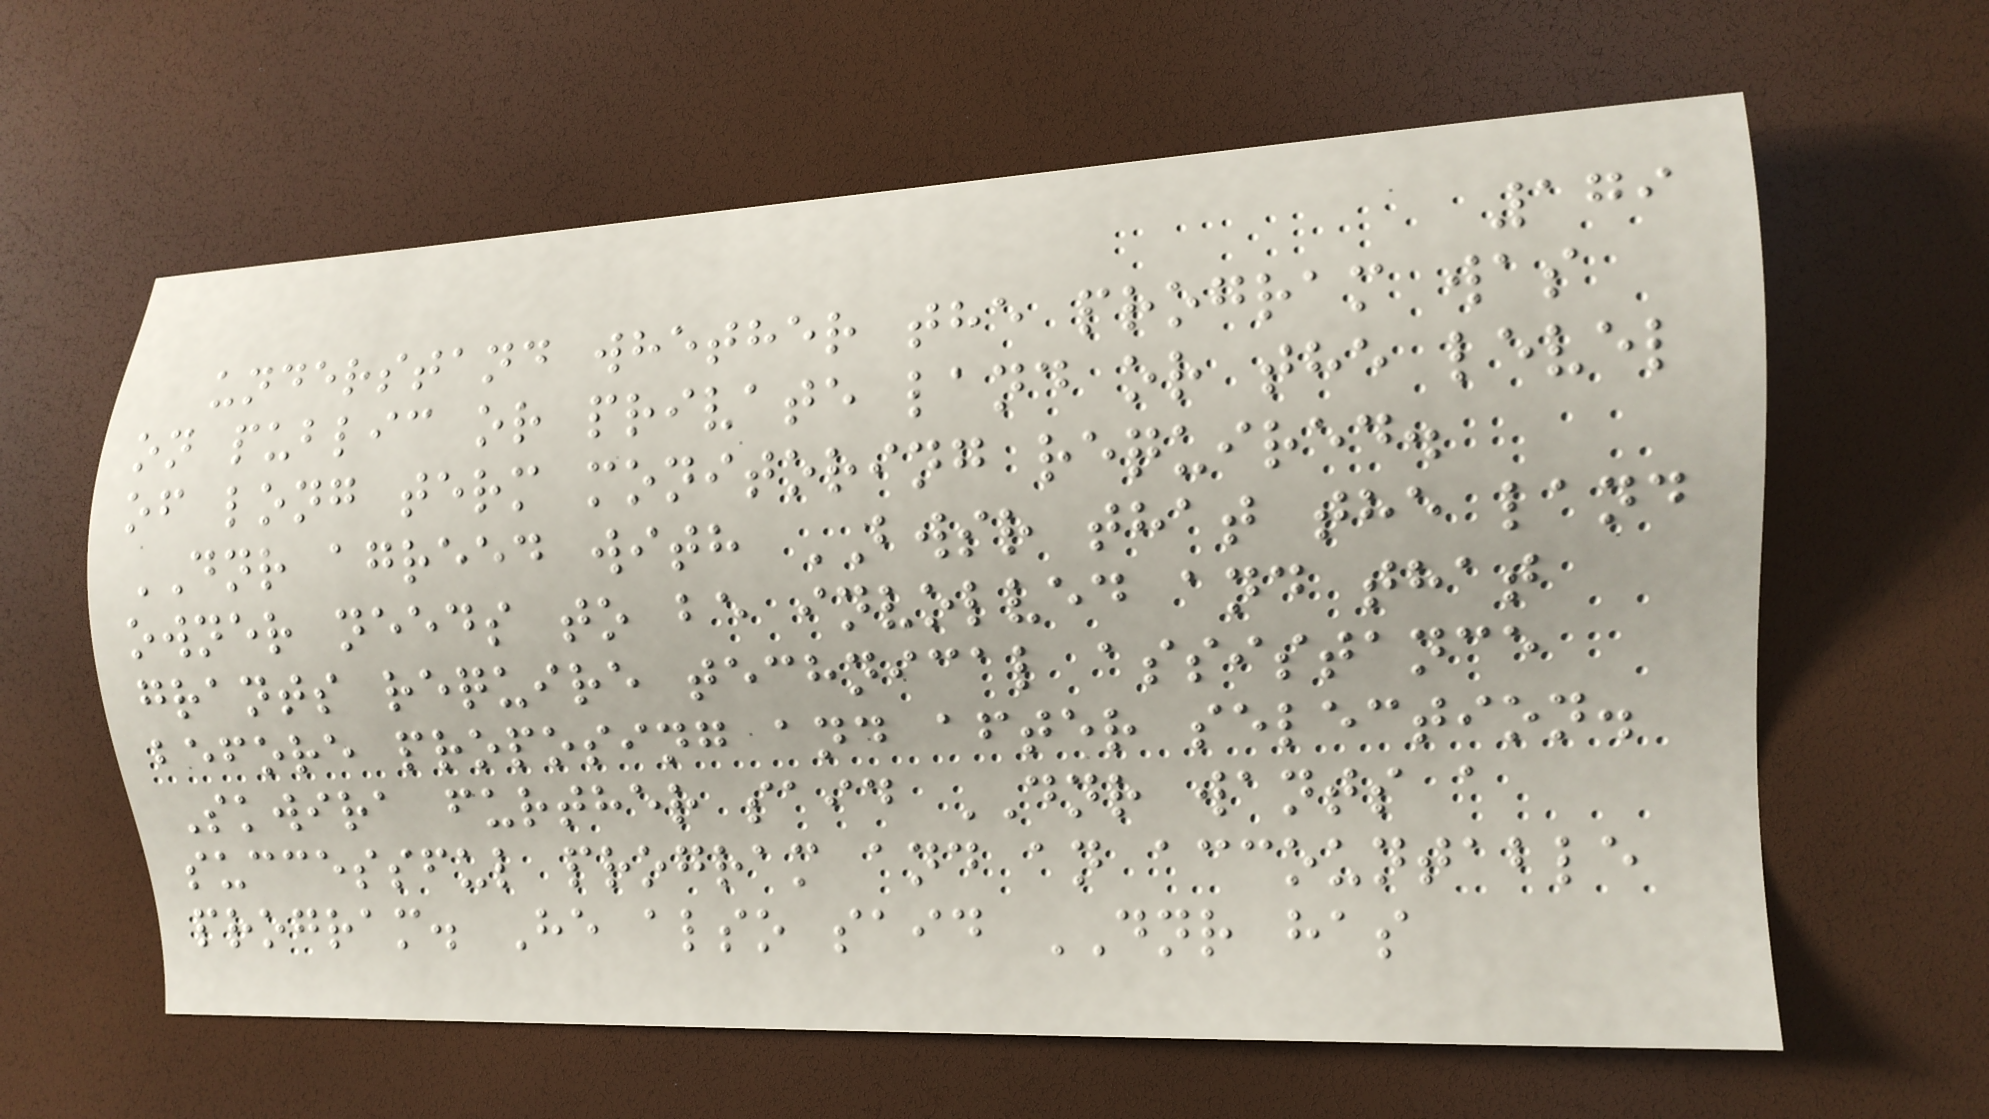179
understand whether the program was
on public or private land or the level
of long term monitoring required.
DNR agreed with BWSR that the land
owner needs to be involved and that
grants require technical assistance
before proposing and after selection.
Skwira further said DNR wants a
successful program and an accountable
program. He also said DNR has
